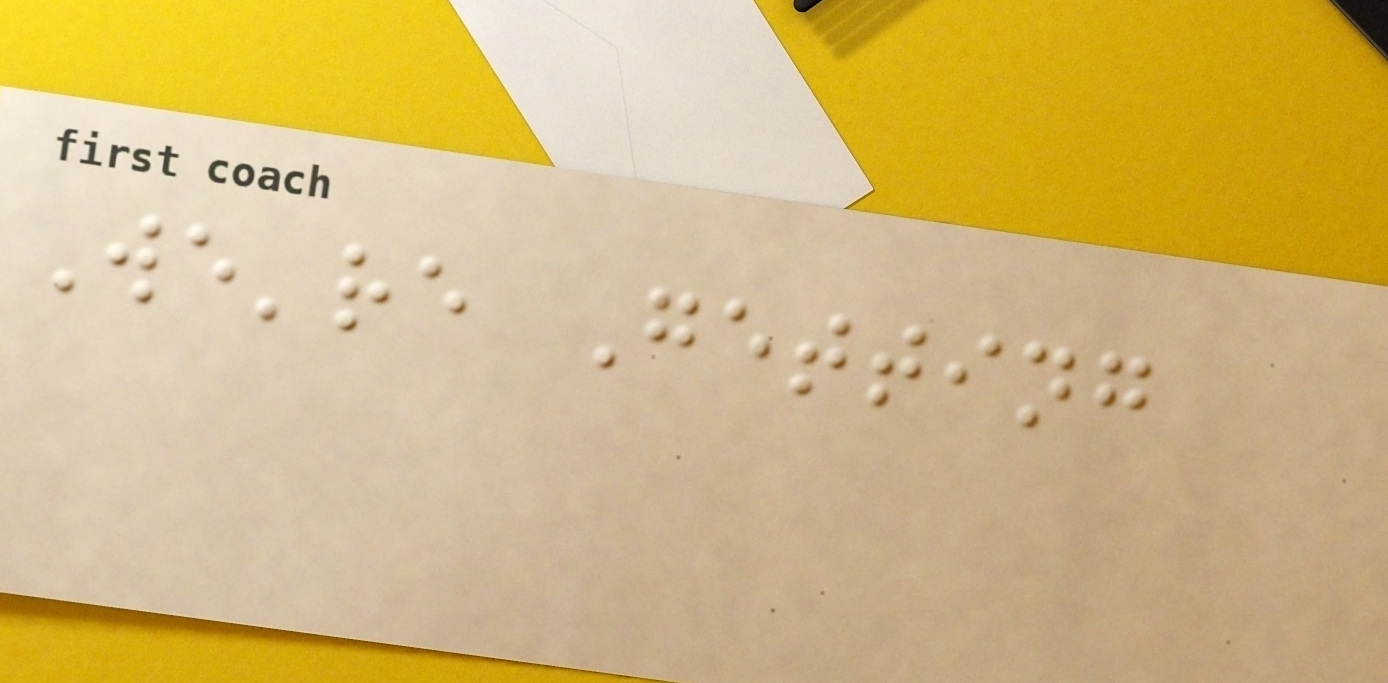We're Getting
